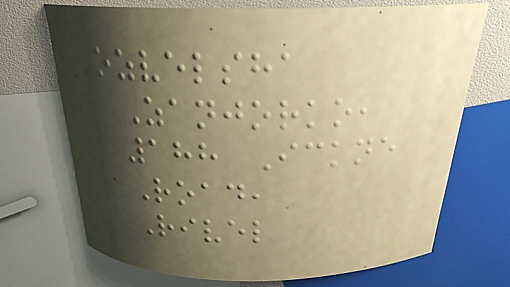Ozvelsha
Zanjorko,
188 Ickne
Road,
Rivel
